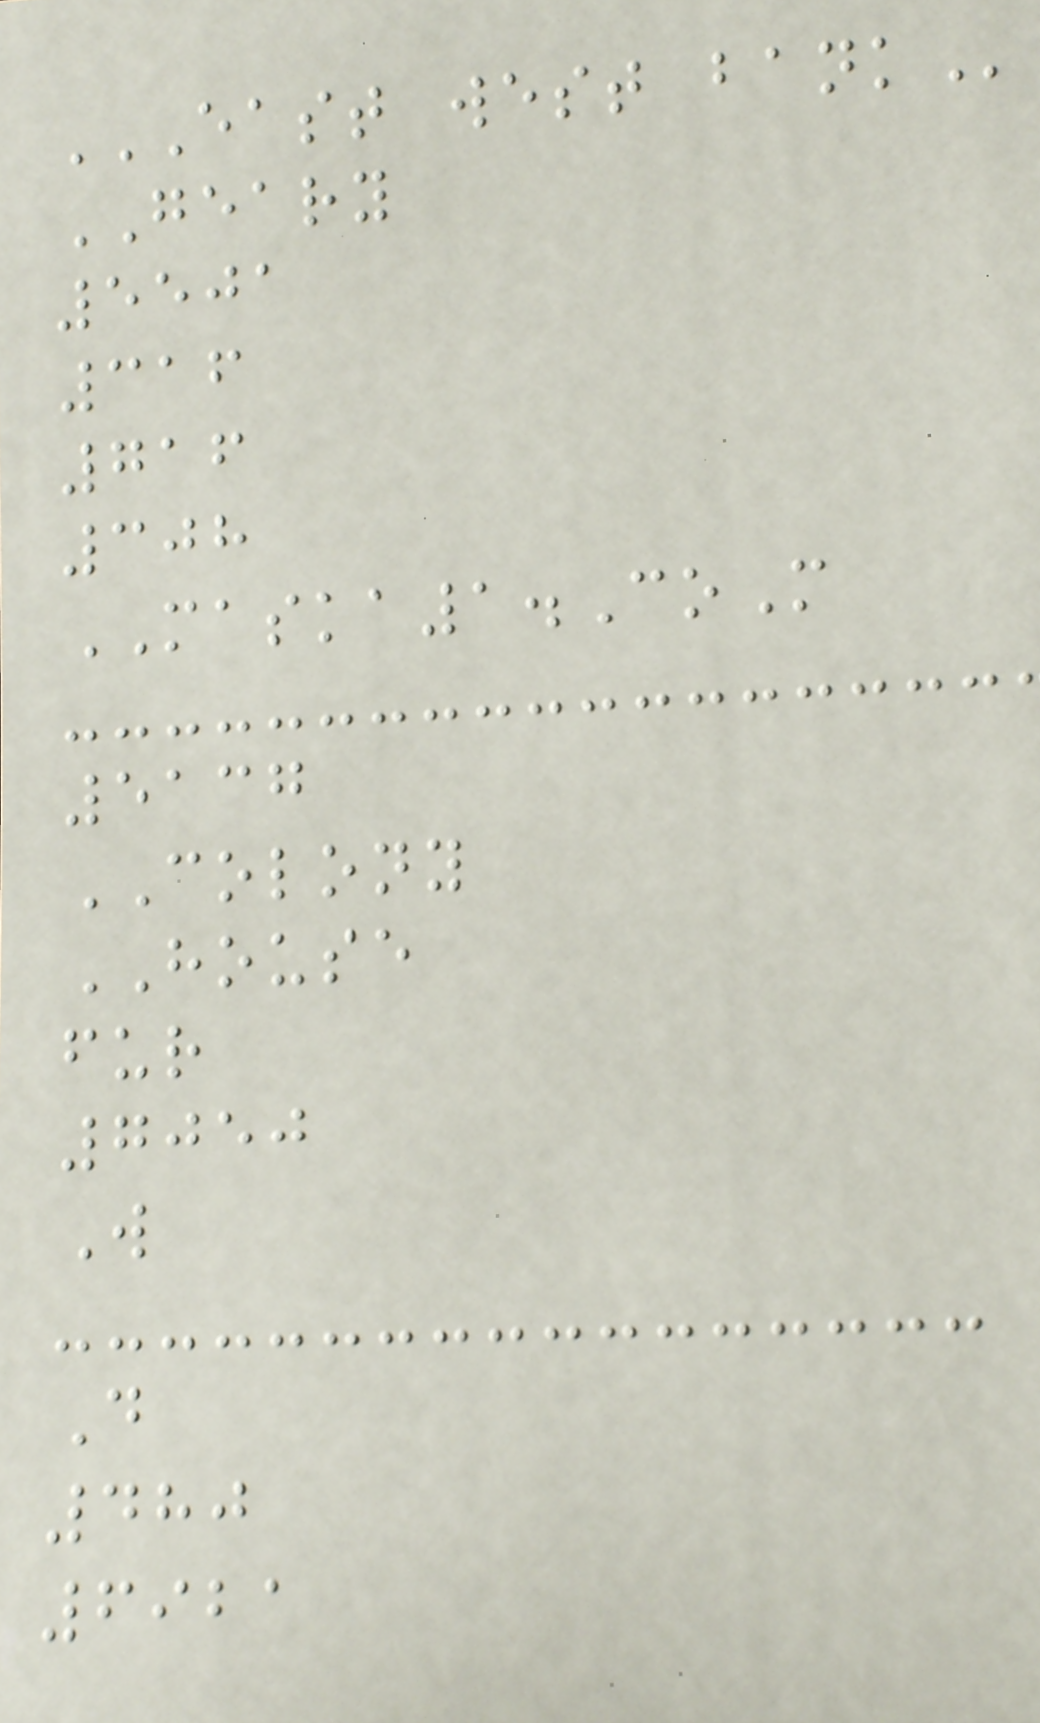EAST WEST BANK
GEARY
5501
316
716
308
MASKA1.CoM
5137
COLONY
HOUSE
fur
7050
W
D
480
6921
